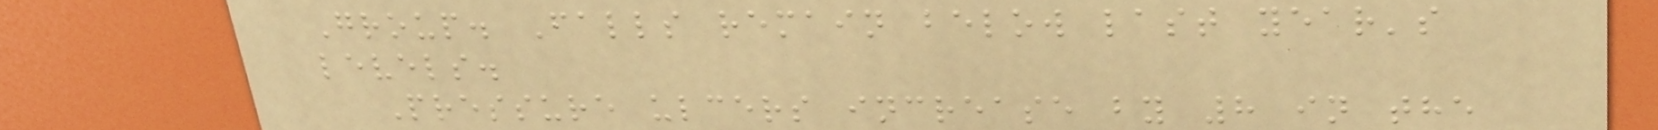Group. Falls remain below last year's
levels.
Pressure ulcers increase by 8 in the
